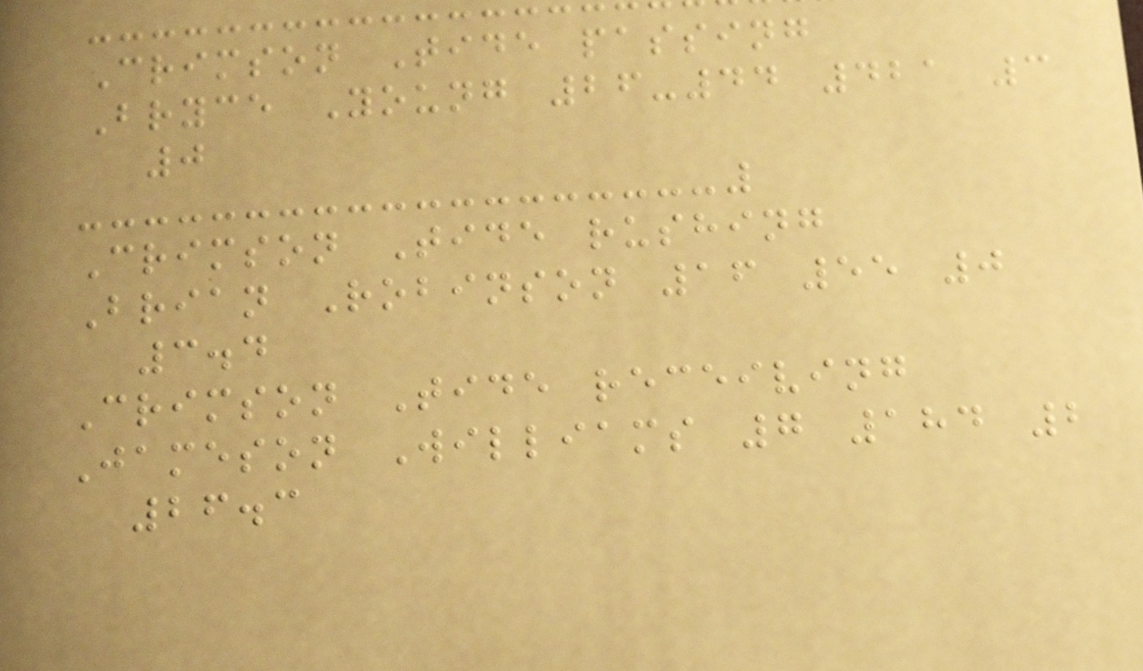Crimson Tide passing
Bryce Young 26-44 421 3
0
Crimson Tide rushing
Brian Robinson 16 55 0
3.4
Crimson Tide receiving
Jameson Williams 7 184 2
26.3
